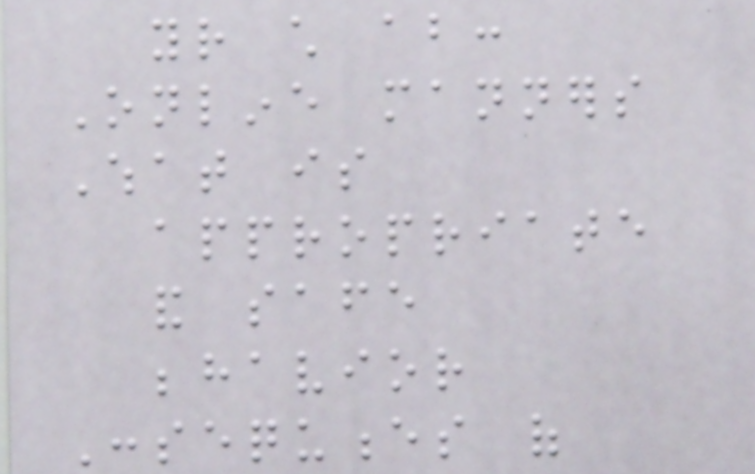your child about:
Online manners
What is
appropriate
and safe
behavior
Consequences of
